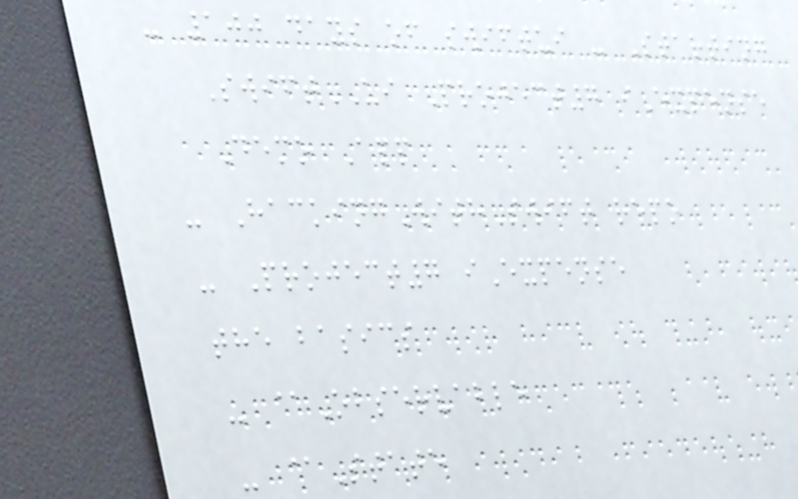- 100 days of swiftui - Starting
SwiftUI Project7 iExpense
Demo App
- HackingWithSwift repo
- Project7 iExpense
the basics
- @Observable
- @State
